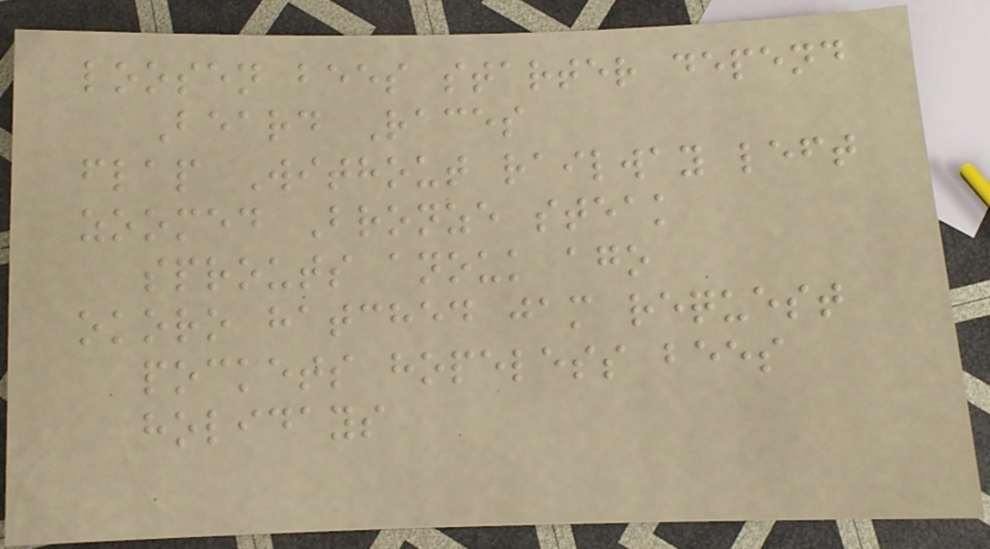loosen bees starter depend
Beard Races
flap Without railway left
zoomed Bronze steak
sprouts anouk ago
okoro hatched jam request
pockets hopeless bees
holidays
